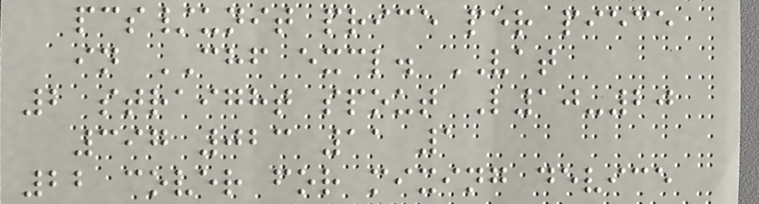pcs/unit price per piece
in CHF excl. VAT
2 straight spout L10-20
397 023 11 1
22 cover for mixing device
